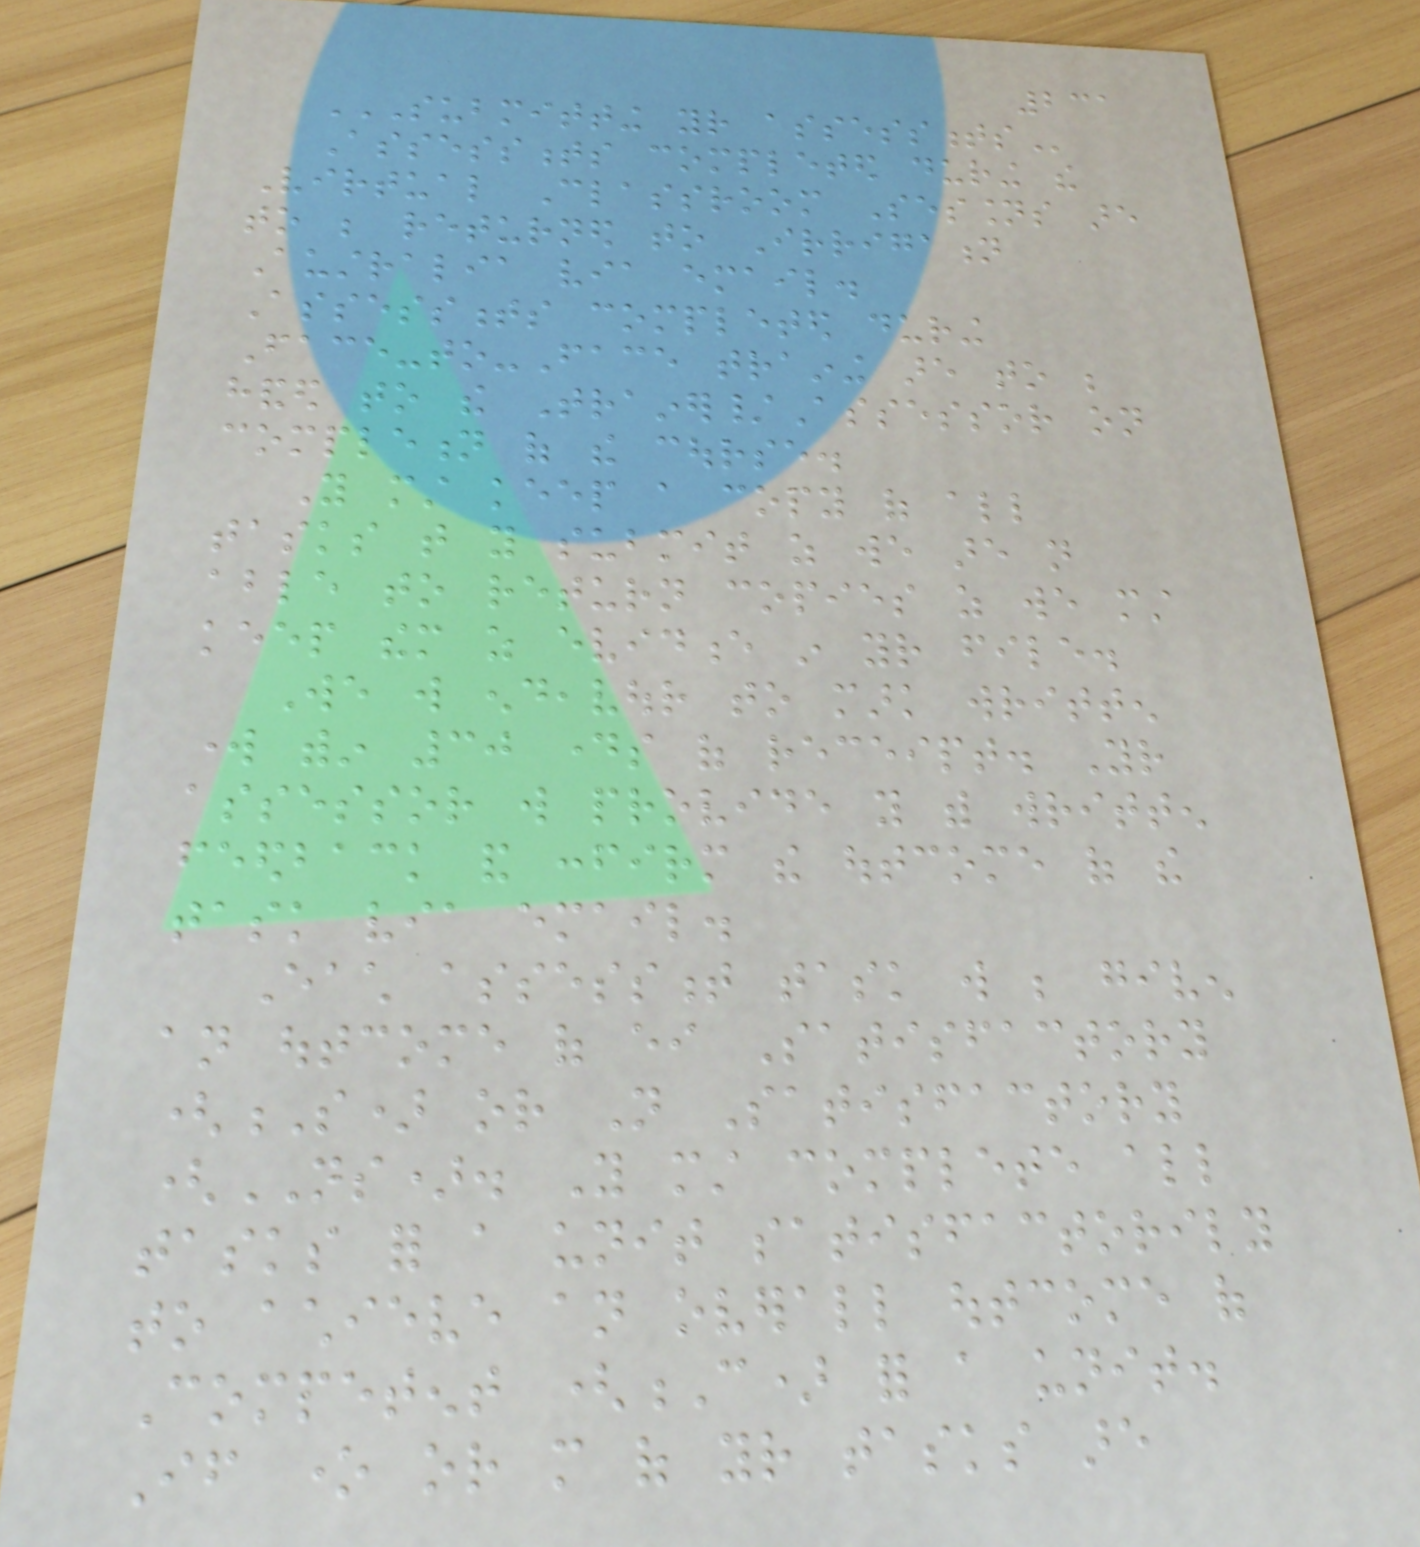231
SUBMITTING YOUR ASSESSMENTS
Assessments completed during the
Virtual Classroom Sessions are
to be returned to Irrigation
Australia via email.
Assessments completed during
Face-to-Face training are to be
handed to the Trainer/Assessor on
completion of the course.
You must keep a copy of all
tasks that you submit as we are not
able to return copies as we must
keep them as evidence in your file.
We will endeavour to mark written
work within 30 days of receipt. Your
assessor will provide you with written
feedback and confirm the outcome of the
task via email.
Each assessment task will be given
an outcome of either Satisfactory
(S) or Not Satisfactory
(NS). You must complete all
tasks for a unit satisfactorily
to achieve an overall outcome of
Competent (C) for a unit.
If one or more of your tasks are
